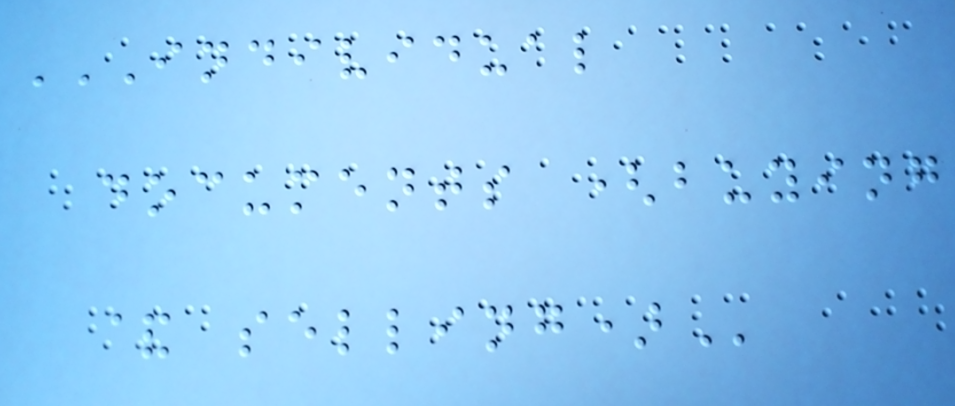INDIVIDUAL
DOCUMENTS (BUYING
& SELLING)
